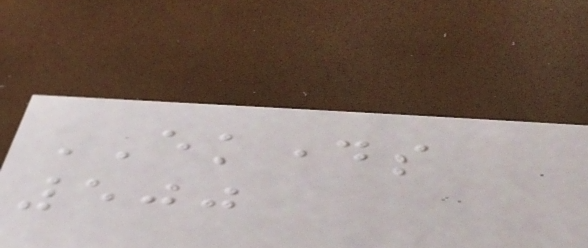EKDAYS
500
